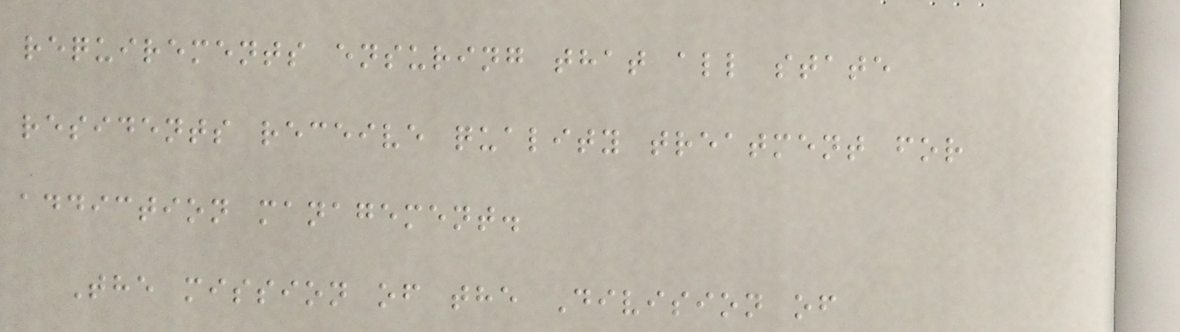requirements ensuring that all state
residents receive quality treatment for
addiction management.
The mission of the Division of
